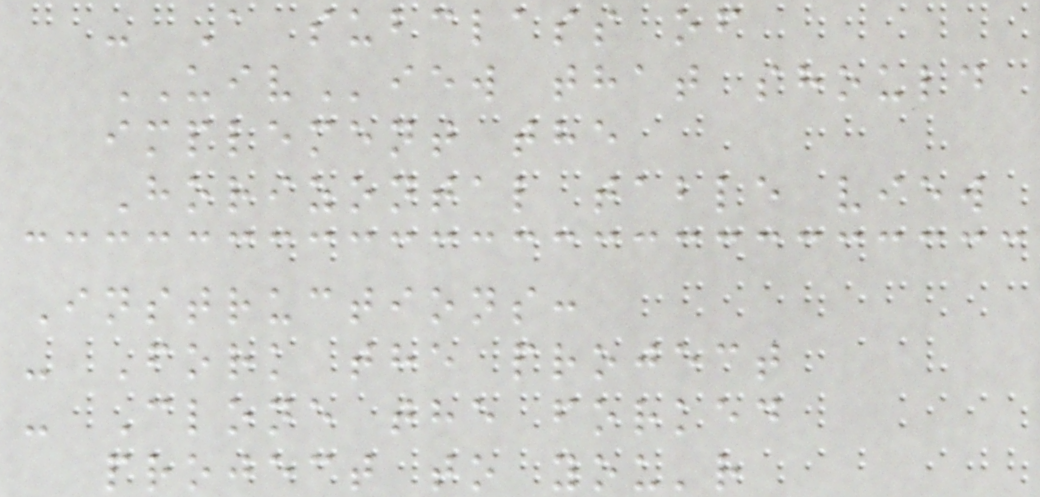- A subclass of
UIView that should
implement the
Horizontal table view
Instructions:
- Fork the project
- Clone the forked
project to you'r
